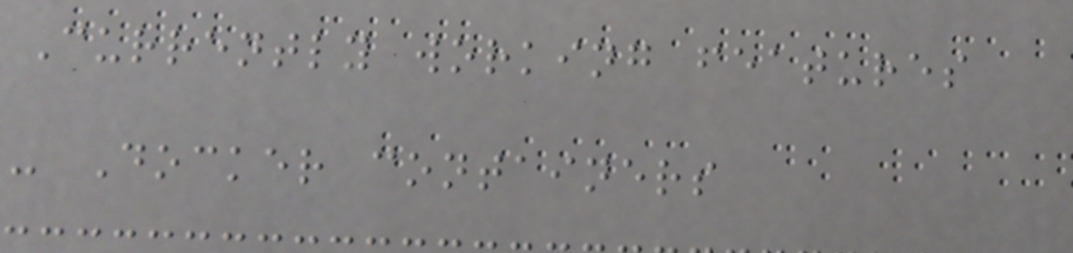Currently working features
- Docker containers
